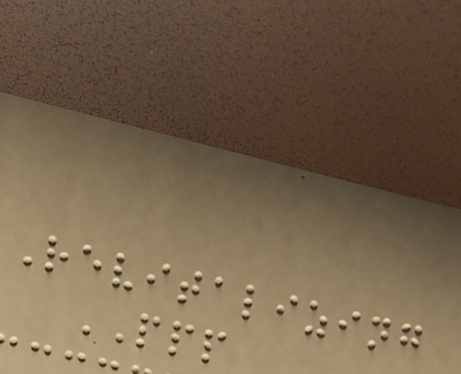Revitalizing
PPP
